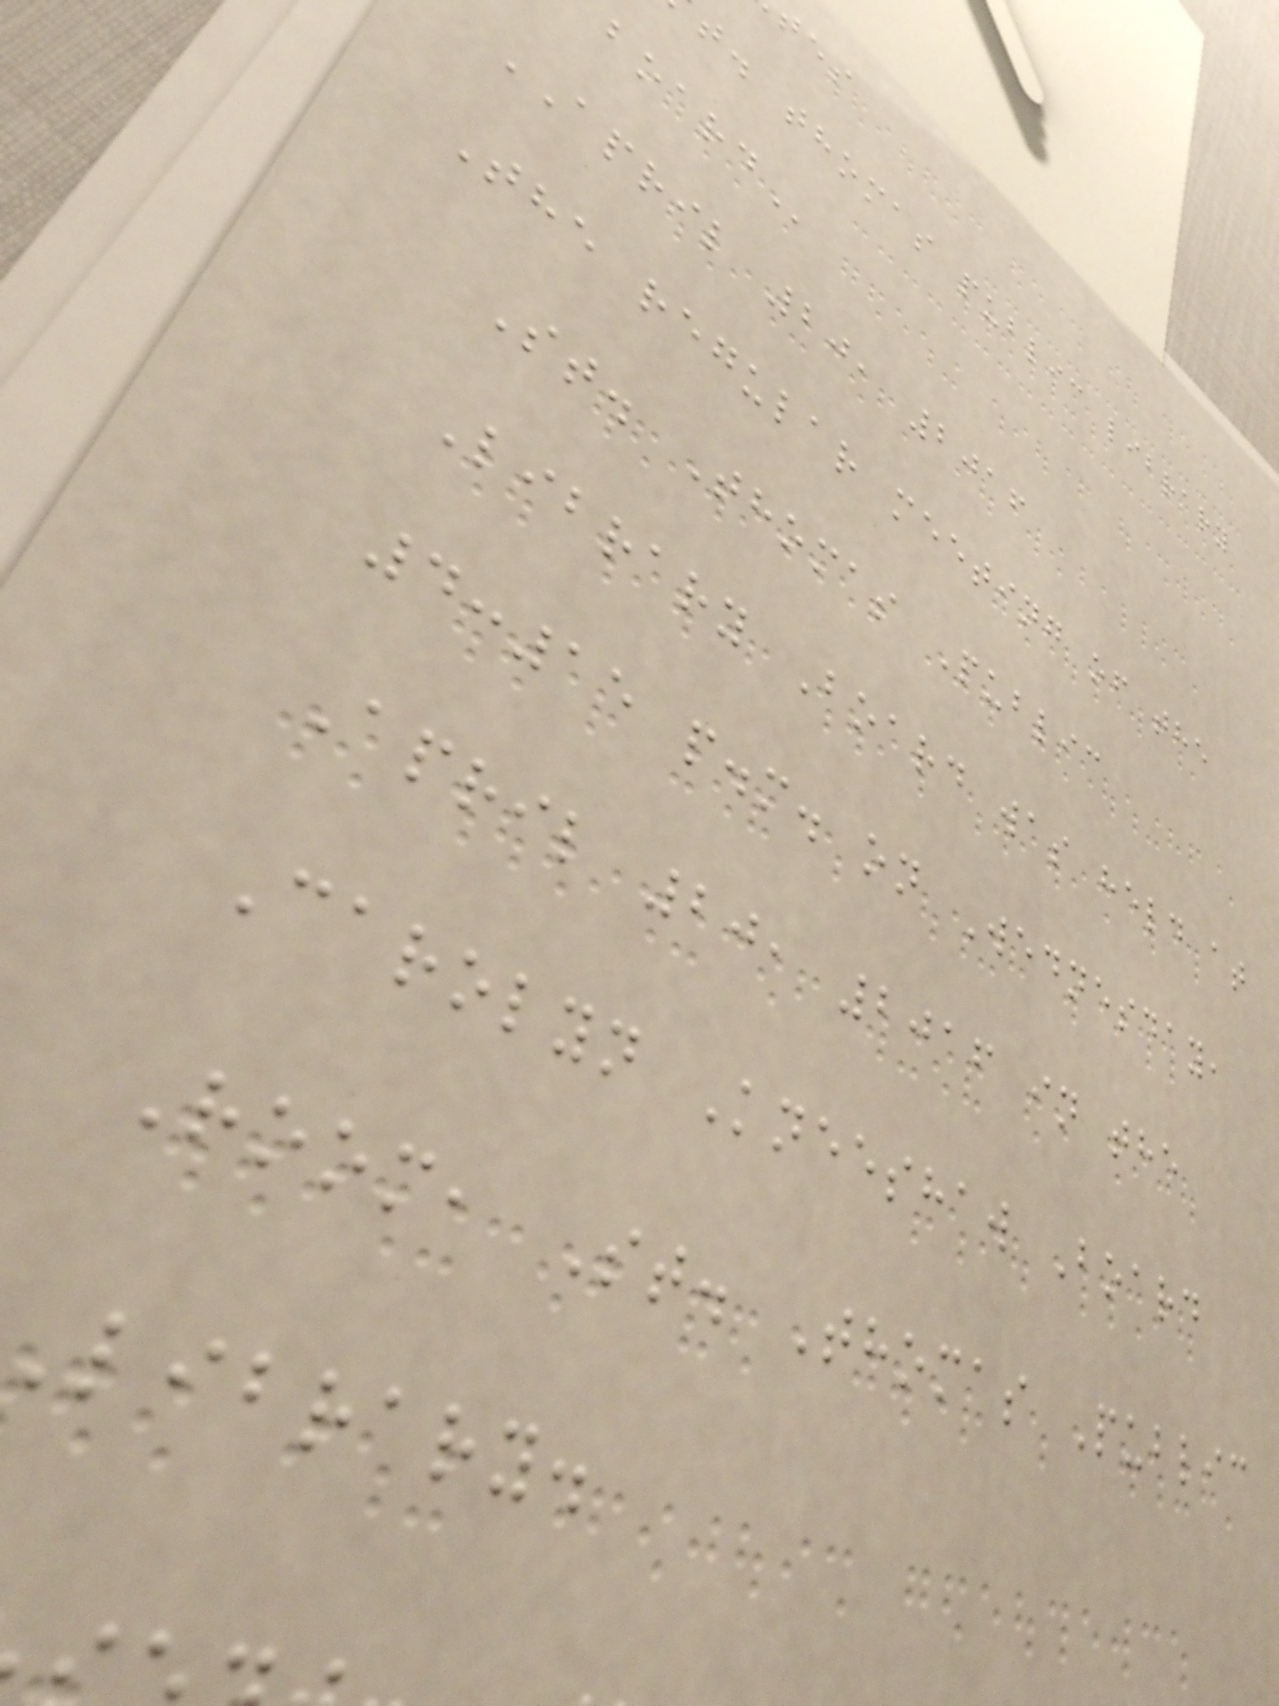t. thomas public library
APRIL 20, 2016
The regular meeting of the
St. Thomas Public
Library Board was held at
4:15 p.m. on Wednesday,
April 20, 2016 in the
Carolyn Kneeshaw Board
Room, St. Thomas Public
library.
